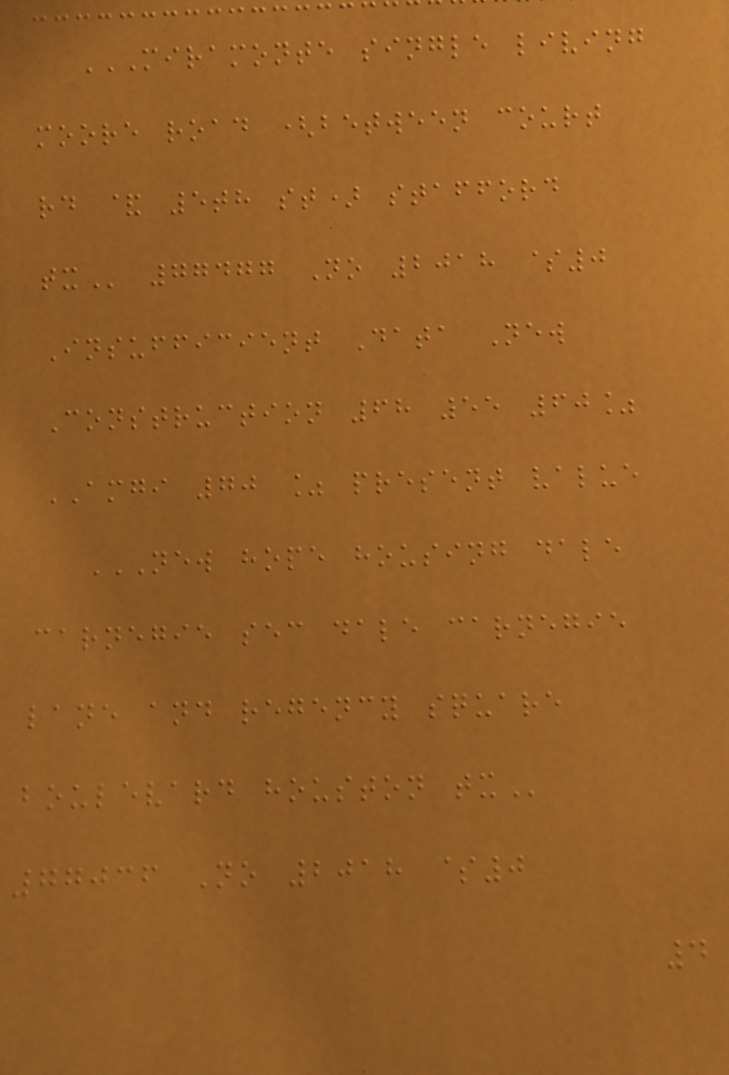MIRAMONTE SINGLE LIVING
MOORE ROAD (BETWEEN COURT
RD & 5TH ST) STAFFORD
TX 77477 No 2018 $0
Insufficient Data New
Construction 68 55 60%
AMGI 70 % present value
NEW HOPE HOUSING DALE
CARNEGIE SEC DALE CARNEGIE
LANE AND REGENCY SQUARE
BOULEVARD HOUSTON TX
77036 No 2018 $0
4
